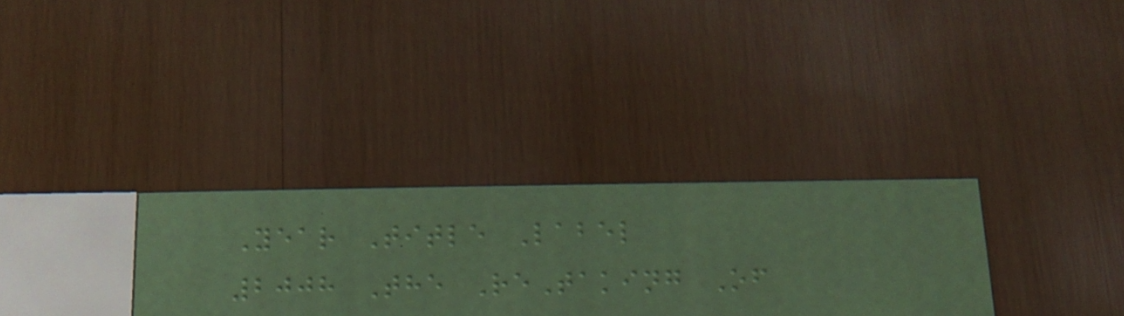Year Title Label
2008 The ReTaking Of
